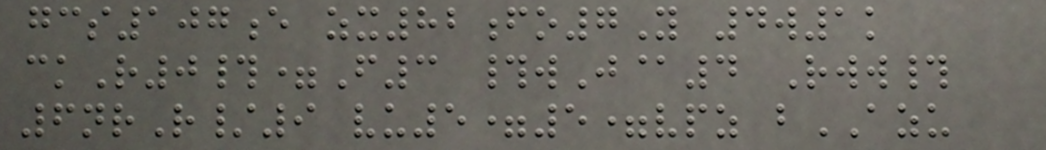gcs107e zx82fo7Y 4w1k
ckR0#=F3 #wJ@4 Rww#
6nrR/9 vu5=5=vpz bAZU
